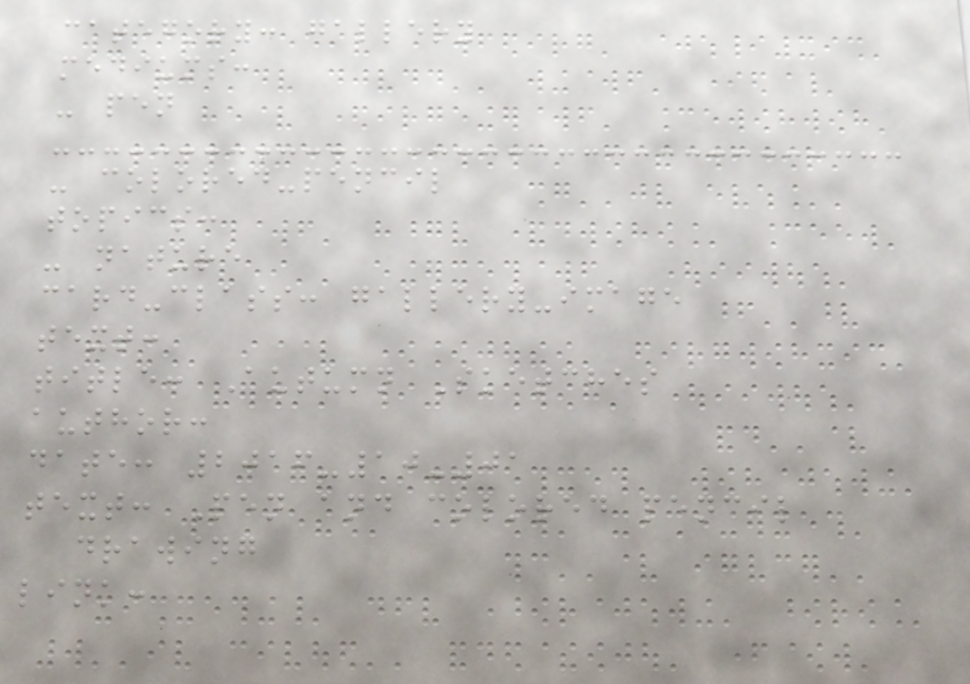category: gallery
mediums:
- pen
- colored-pencil
topics:
- nature
card-class: gallery-image
text:
title: Autumn Sketches
author:
date: 2016-10-01
text: Pen and colored pencil
drawing
link:
